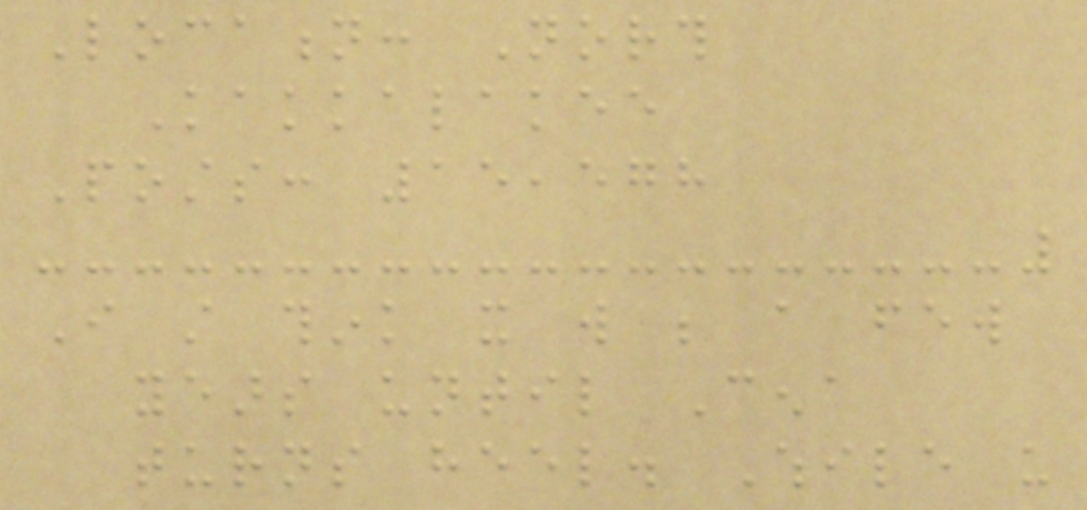Location: North
Kakkalakee
Posts: 15,578
I still think it will be a few
years until Cena
turns heel. While us
